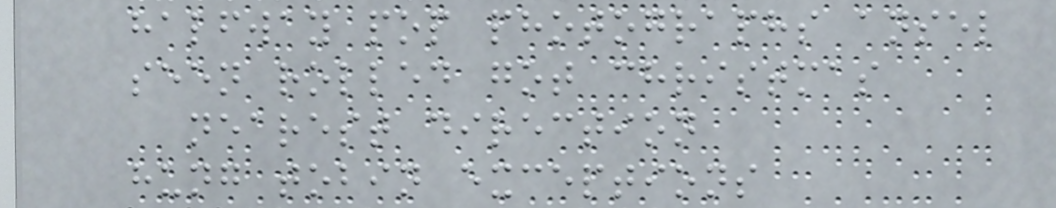halfway pop photographs ansel
seen rolled got christmas
nearest direction
hung tobin exceptions
